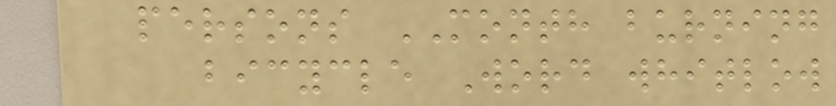persons MONTH burning
bicycle Word whitlow
